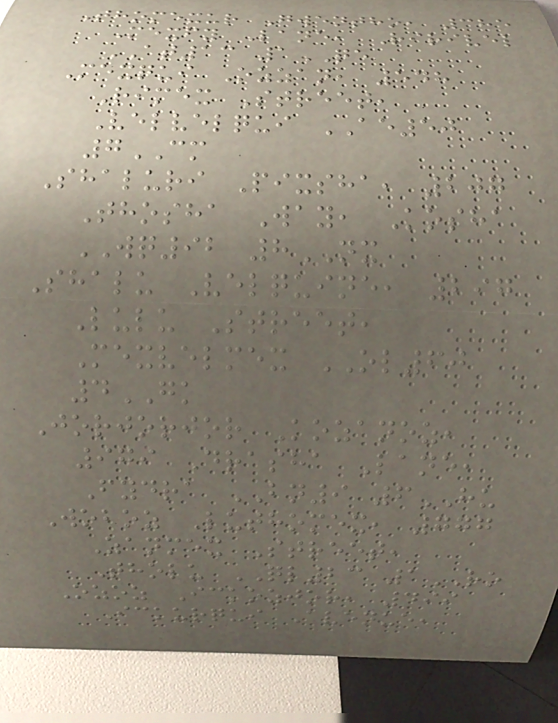Thomexur Gwentho, 385
Mexfy Lane, Ririvel
AT13 1QE
Mexqui Ozzan, 548
Rimex Street,
Velvelqui AE50
7CM
Shaluri Pixsha, 207
Thosha Way, Kosha
WQ92 8NX
Shalu Velquine, 297
Lulu Street,
Mexvelmex OL60
4GK
Jorjorjor Kozanoz,
979 Drasha Lane,
Fydra BN9 6HU
Woboz Luthomex, 777
Zanmex Street,
Tholu QL23 1RO
Ozoz Ickozjor, 499
Ickurqui Avenue,
